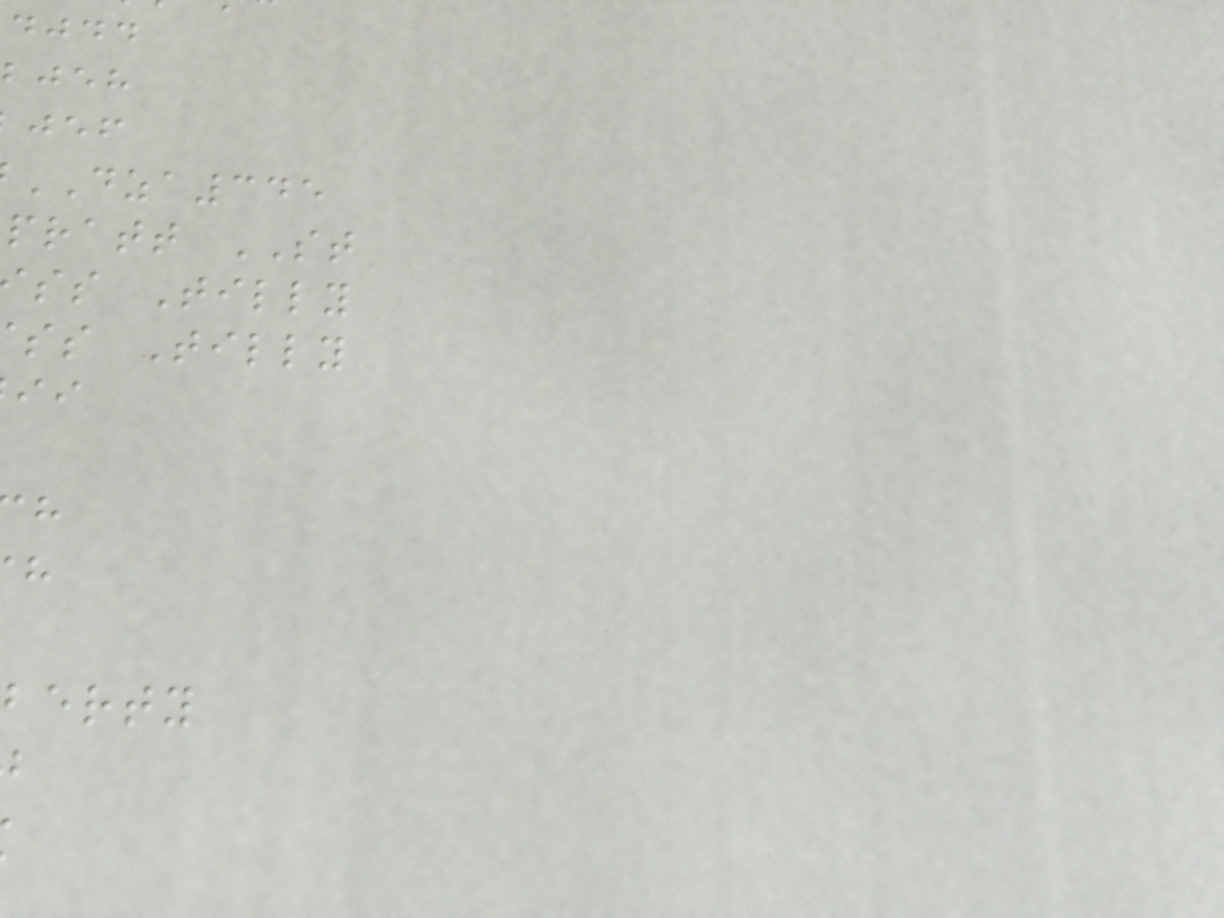djdd
DZA345
pratt ST
ss Tilly
ss Tilly
berty
